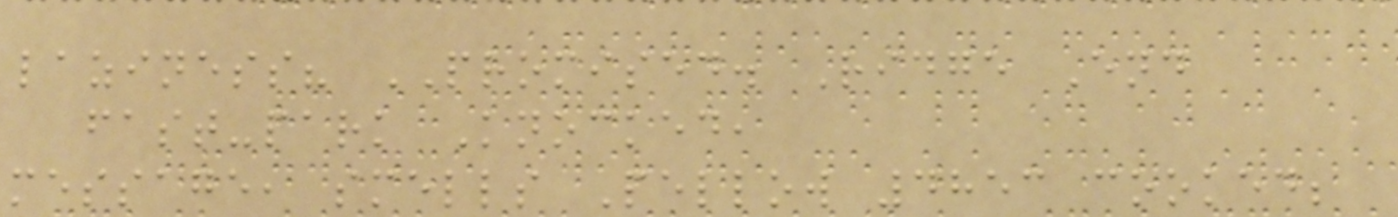laziness? PROMISED. Ridge End
fast-park Knocked,
message, smells Pellow 4853 cooked;
